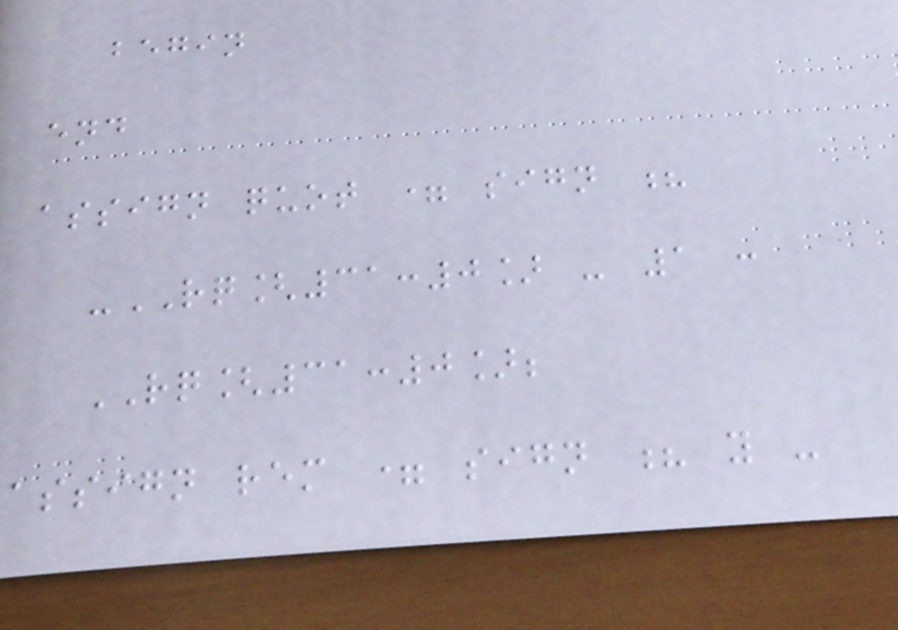begin
end
assign quot = sign ?
-RQ[31:0] - 1 :
RQ[31:0];
assign rem = sign ? y -
